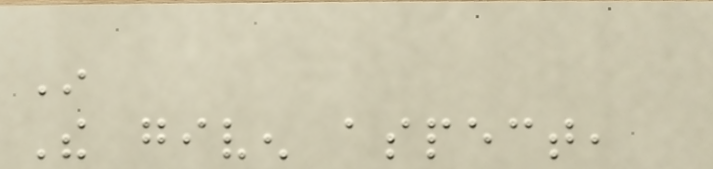In
The given aspect,
